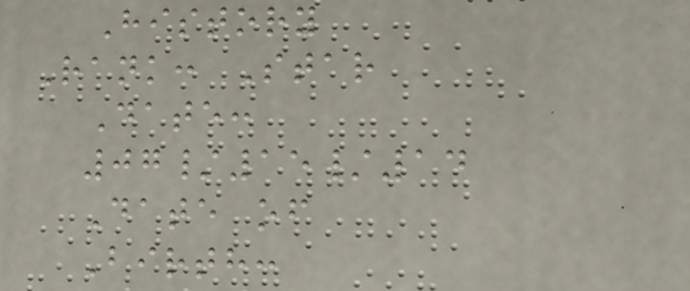History
Rank: Star
Date:
07/15/14
Date of
Birth:
